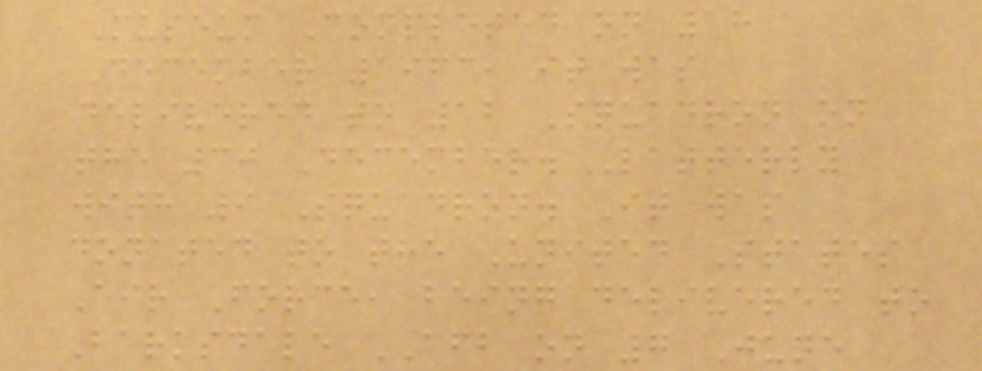Museum Completed on 18
December 1963, it was
delivered to 12 Squadron on
the 30 December. Latterly
with 9 Squadron. It was
donated to the United States
Air Force, being delivered to
Barksdale AFB on 7 June
